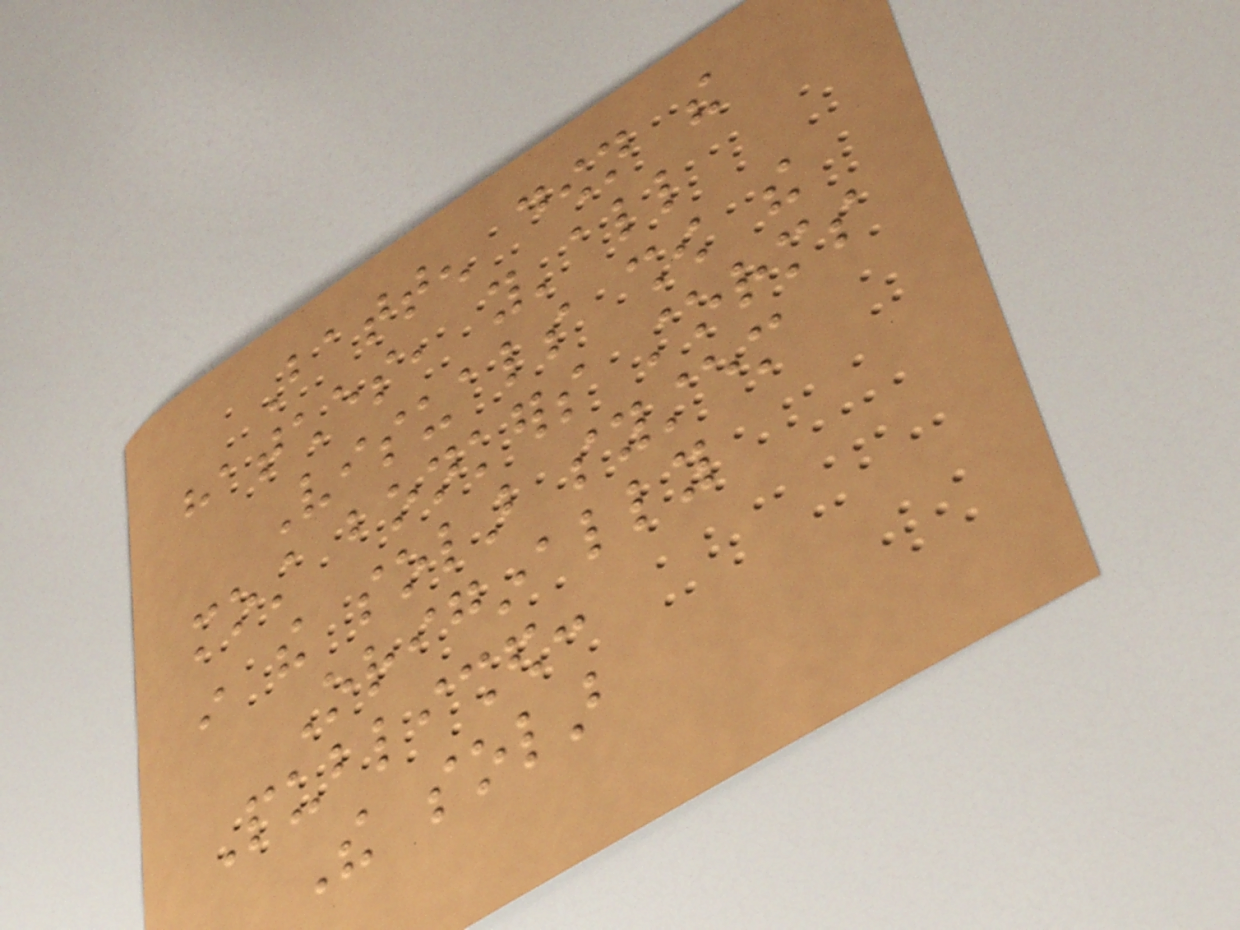Batten down the
hatches, y'all
Visuals show the
most bonkers storms
in the solar system
Originally
Published:
The solar
